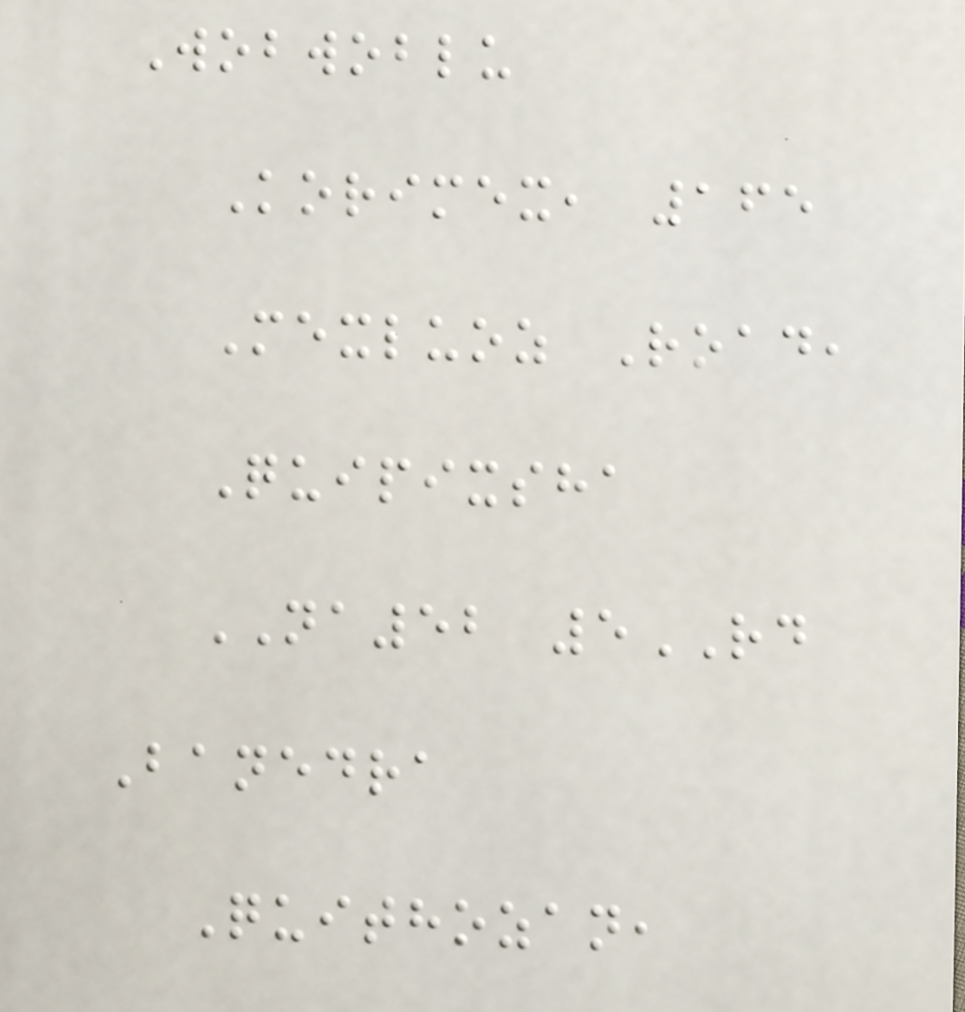Wobwoblu
Korimex, 165
Mexluoz Road,
Quipixsha
NA52 5RD
Banedra
Quithozan,
